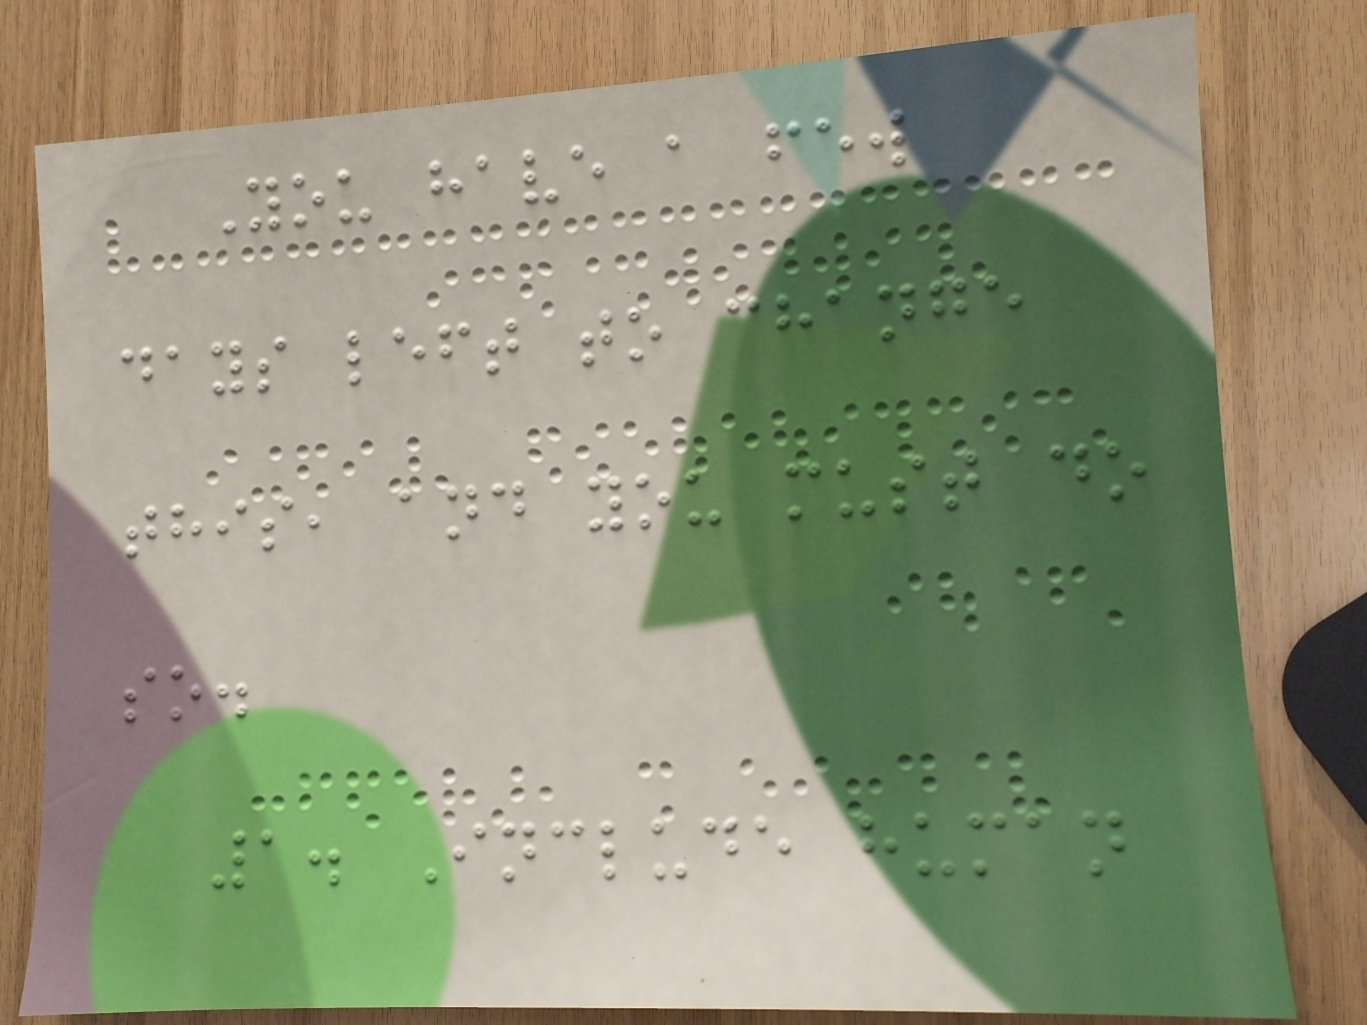You have a few
days left to change
this, and you must do
so.
1. Include human
